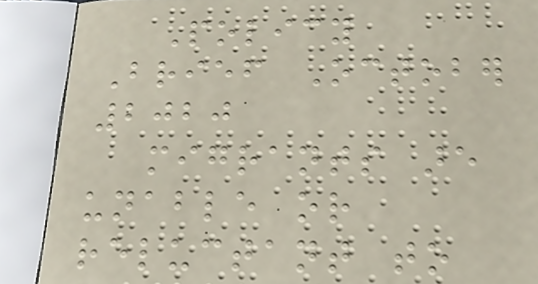Policy
Brief October
2020
migrants are
unable or
reluctant to
